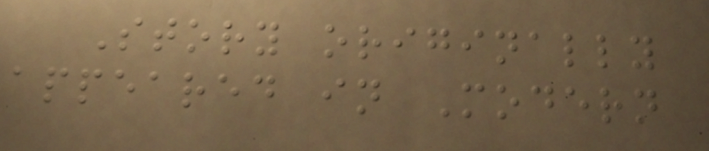Story originally
appeared in Modern
